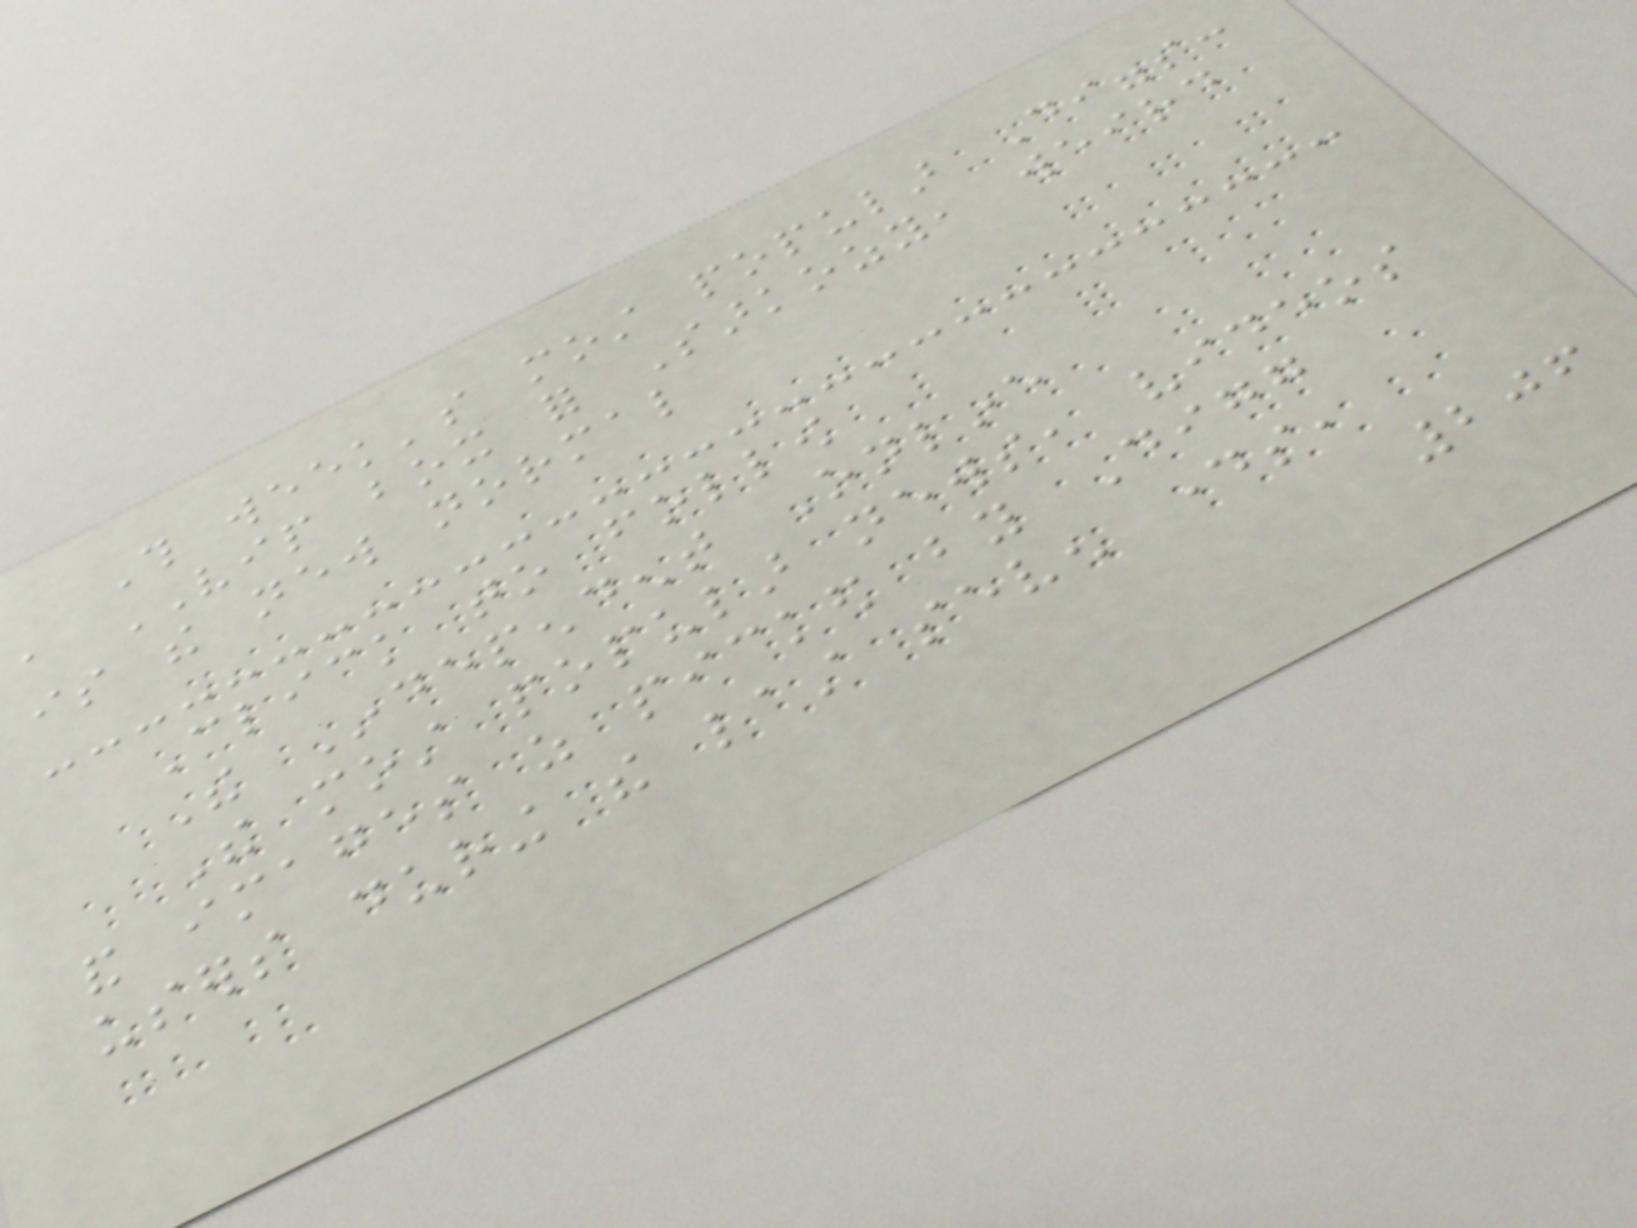This week's most popular Diggs:
a VIP box for Sarkozy, weird
is the new normal
Click to follow
The Independent Online
The most popular news, videos
and images as picked by Digg
users during the last seven days,
206
